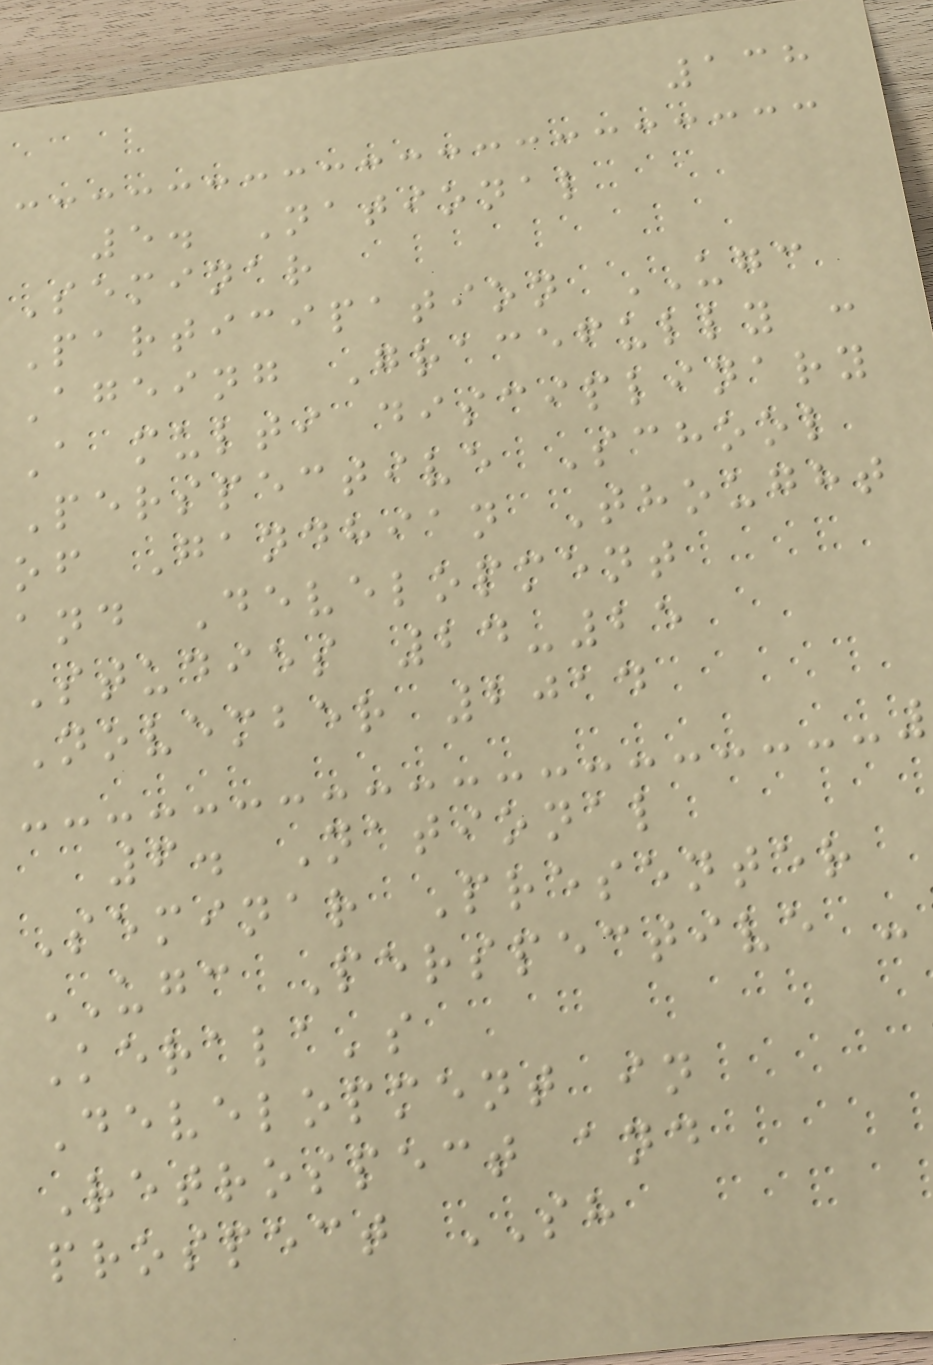138
5. National
Seminar
Participation UGC
Ageing Gracefully :
A multi disciplinary
Perspective School
of Gandhian Thought
and Development
Studies 24-25
November 2014
6. National
Seminar Presenter
UGC Perspective -
Kerala's
Development in
Retrospect and
prospect SH
